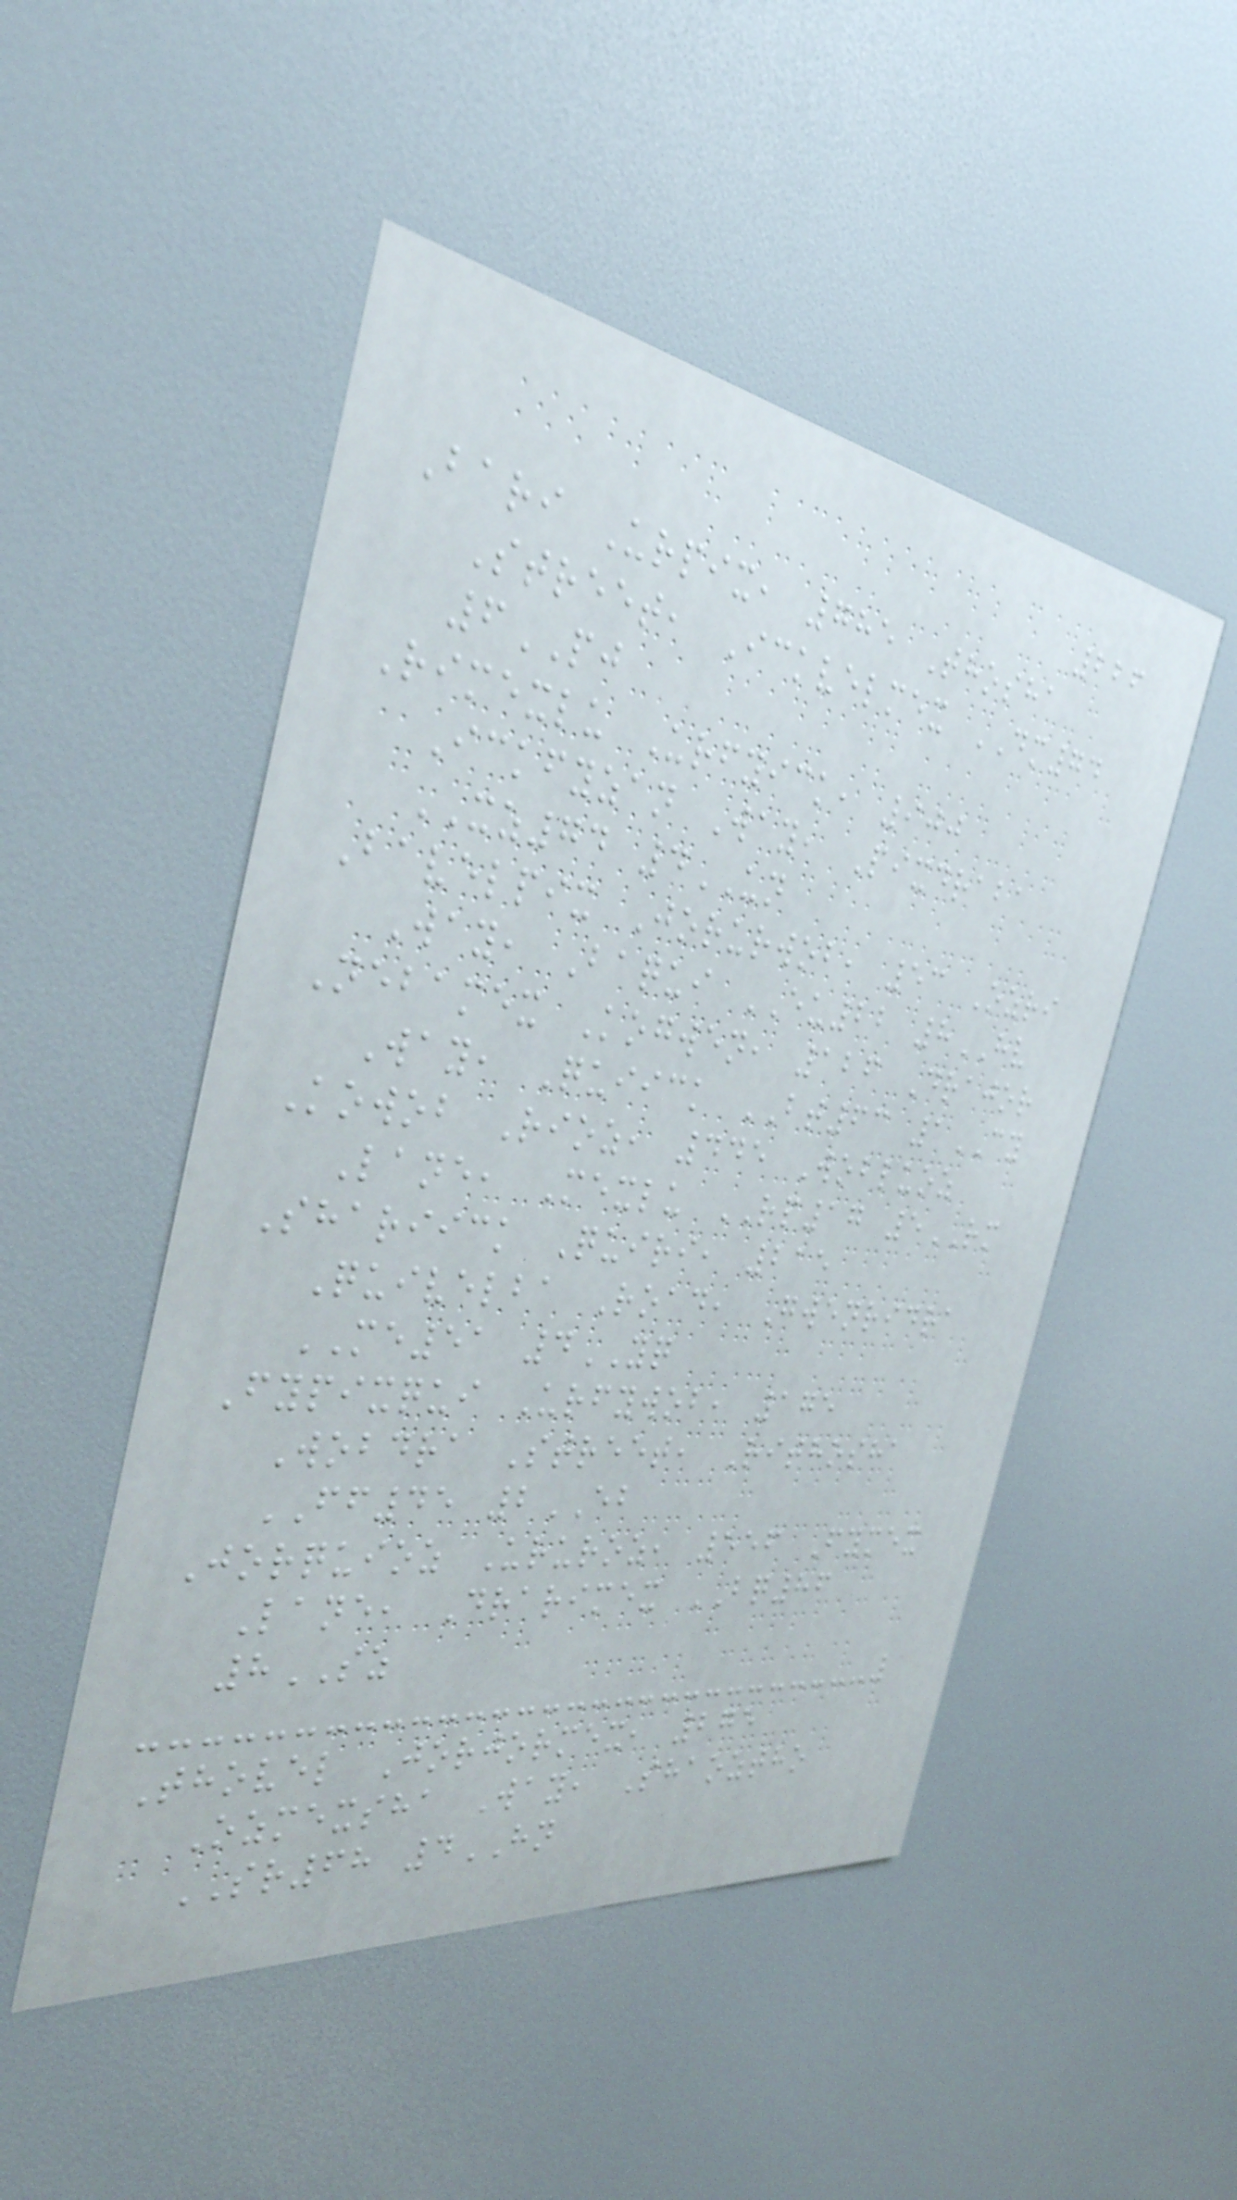226
Bari Urpix, 785 Thosha
Street, Ickvelmex DM74
6PJ
Rimexlu Urfyick, 900
Ickfyzan Way, Pixdraba
XZ74 4UN
Bavelpix Jorurwob, 53 Ozri
Way, Baqui EU22 8HV
Nebamex Kogwen, 126 Drajor
Way, Quiick BT63 1CY
Kowob Rioz, 445 Wobluoz
Lane, Mexlu RP17 5RM
Shariick Quiri, 215
Quivelba Road, Gwenridra
ME51 4YQ
Fypixqui Urfywob, 175
Wobdra Street, Rithosha
FF45 2EB
Jorquioz Ururoz, 556 Fymex
Lane, Drarimex BQ86
8SZ
Thovel Jorjormex, 275
Ozmexsha Way, Shaoztho
SR68 4HN
